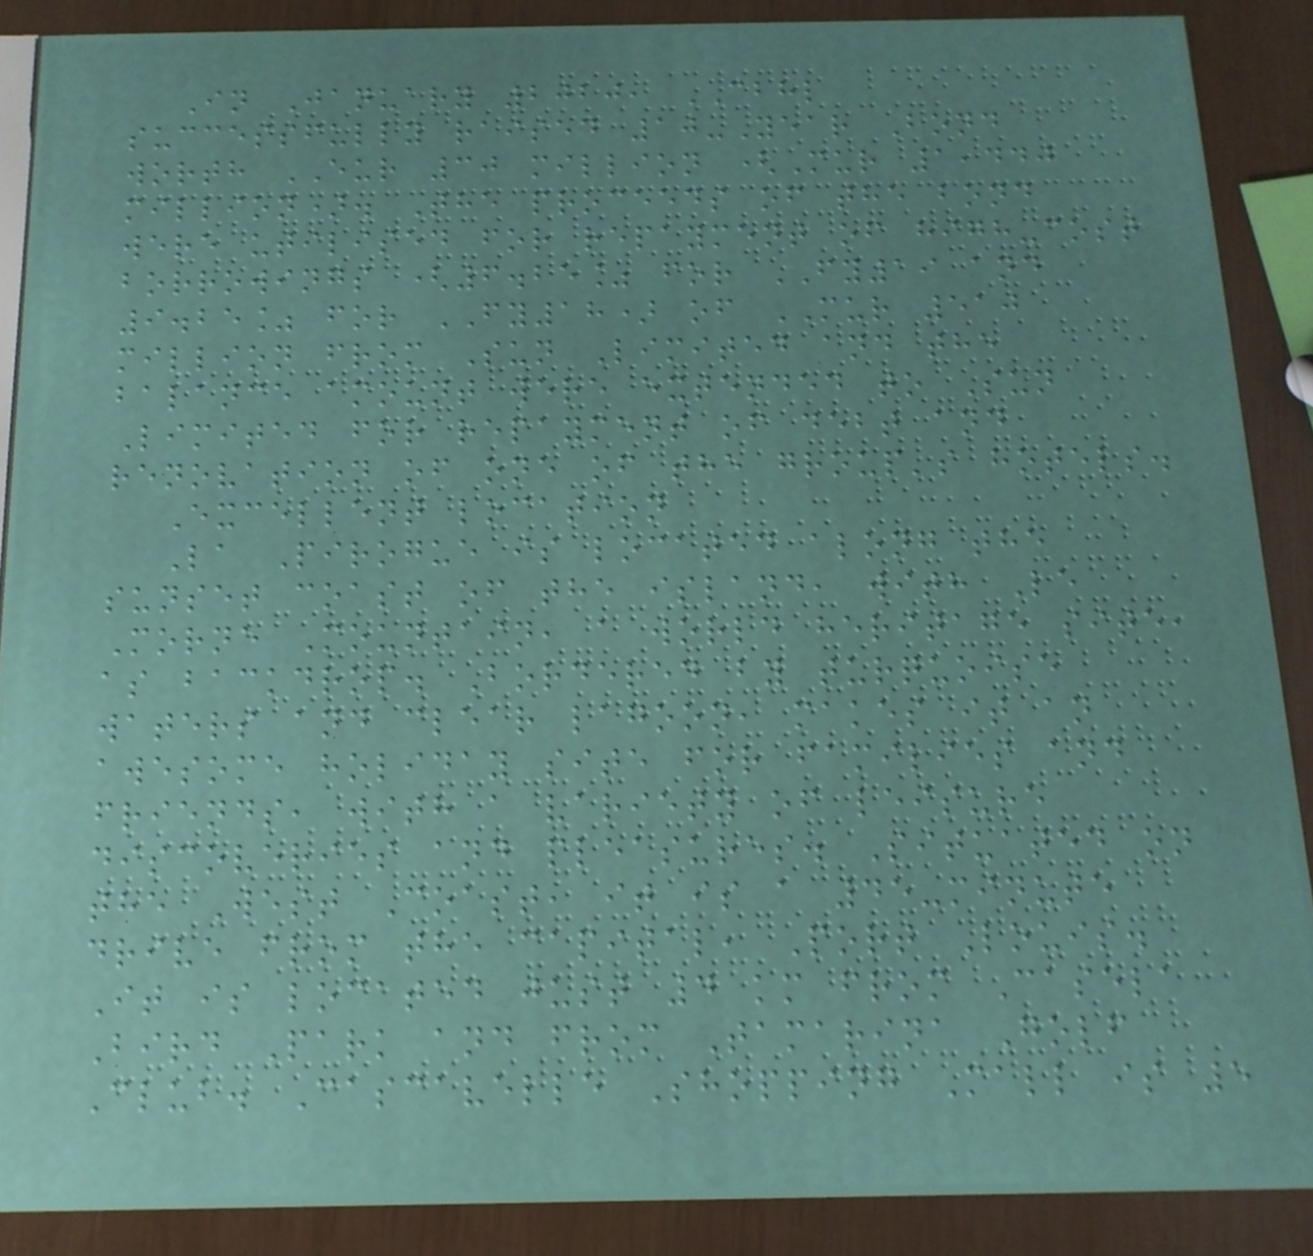In January 2020, CBHL
successfully raised 10-Year Bond
worth EUR 30 million (Mur 1,440
million). The proceeds of the bond
were utilised for repayment of high-cost
borrowings (6.25% for FY19 and
9.25% for FY18) of MUR 510
million from Sun Limited and the
balance amount were extended to Sun
Limited for repayment of debt and
renovation of one of the group's hotels.
Excellent location
La Pirogue is located along the
sunset coast of the island, with Le
Morne Mountain, a world heritage site,
as backdrop. Bordered by turquoise
waters and clear lagoon, makes it an
awesome holiday site for families and
friends, with a variety of leisure
discoveries and pleasures. Situated on
the West Coast, it is a 45-minute
drive from the capital, Port Louis.
It is located just 4 km from Casela
Bird Park and from Tamarina Golf
Club. Cascavelle Shopping Mall is 5
